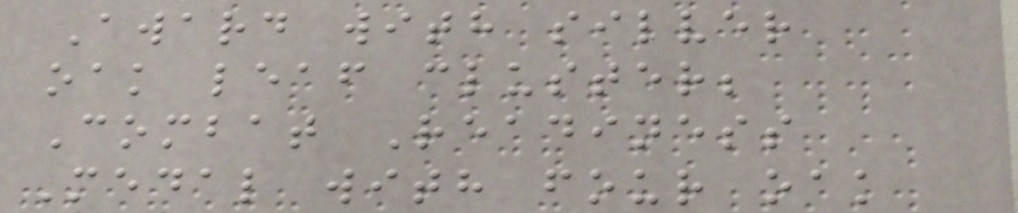Award with silver
oak leaf cluster;
Combat Readiness
Medal with four oak
